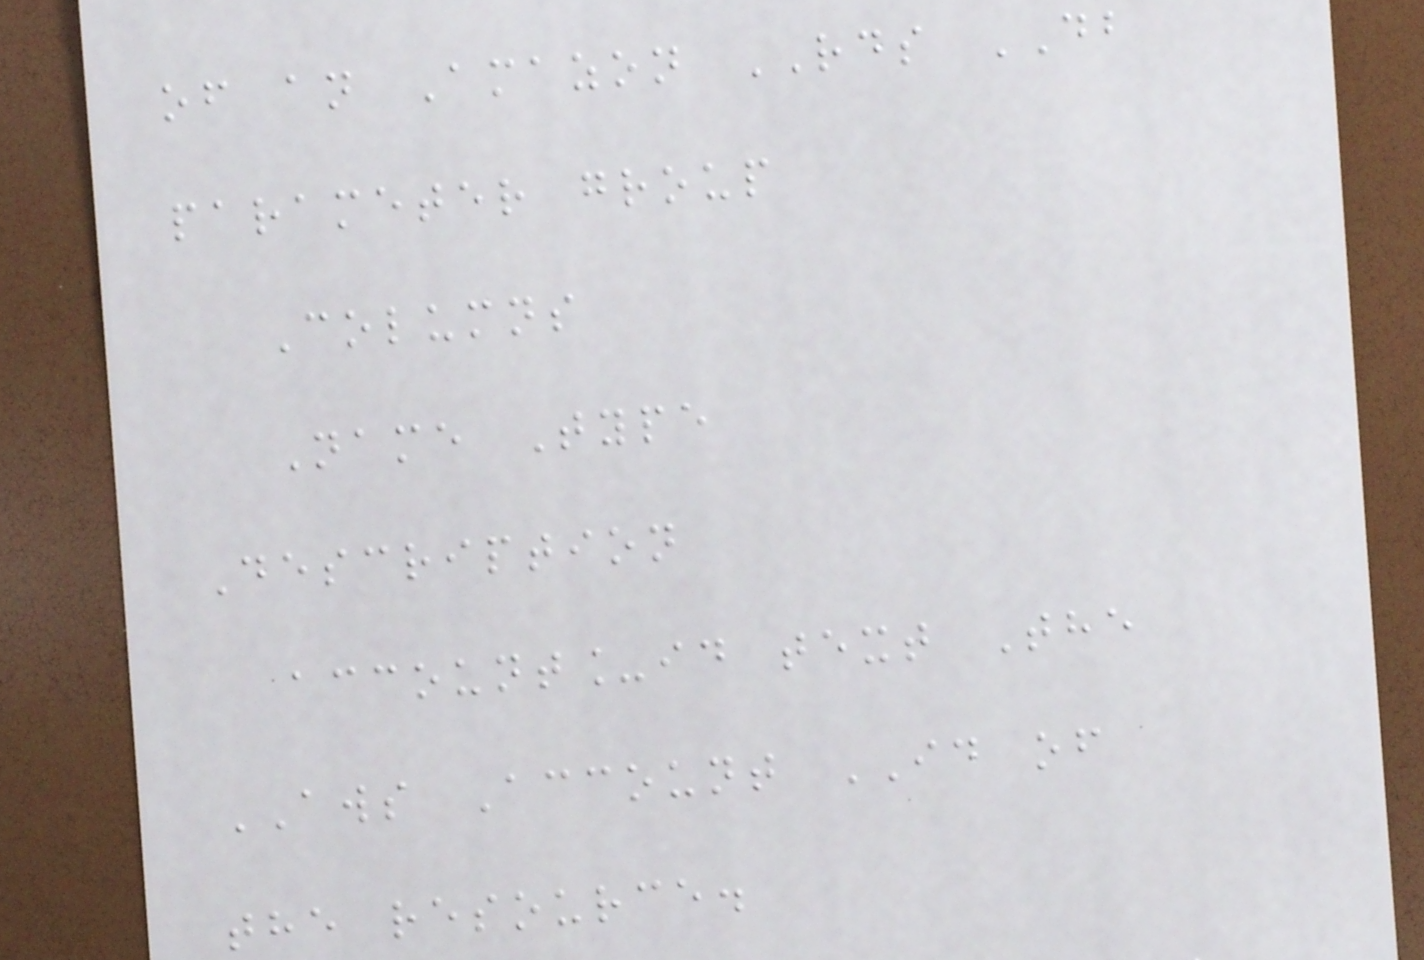of an Amazon RDS DB
parameter group
Columns
Name Type
Description
account_id text The
AWS Account ID of
the resource.
